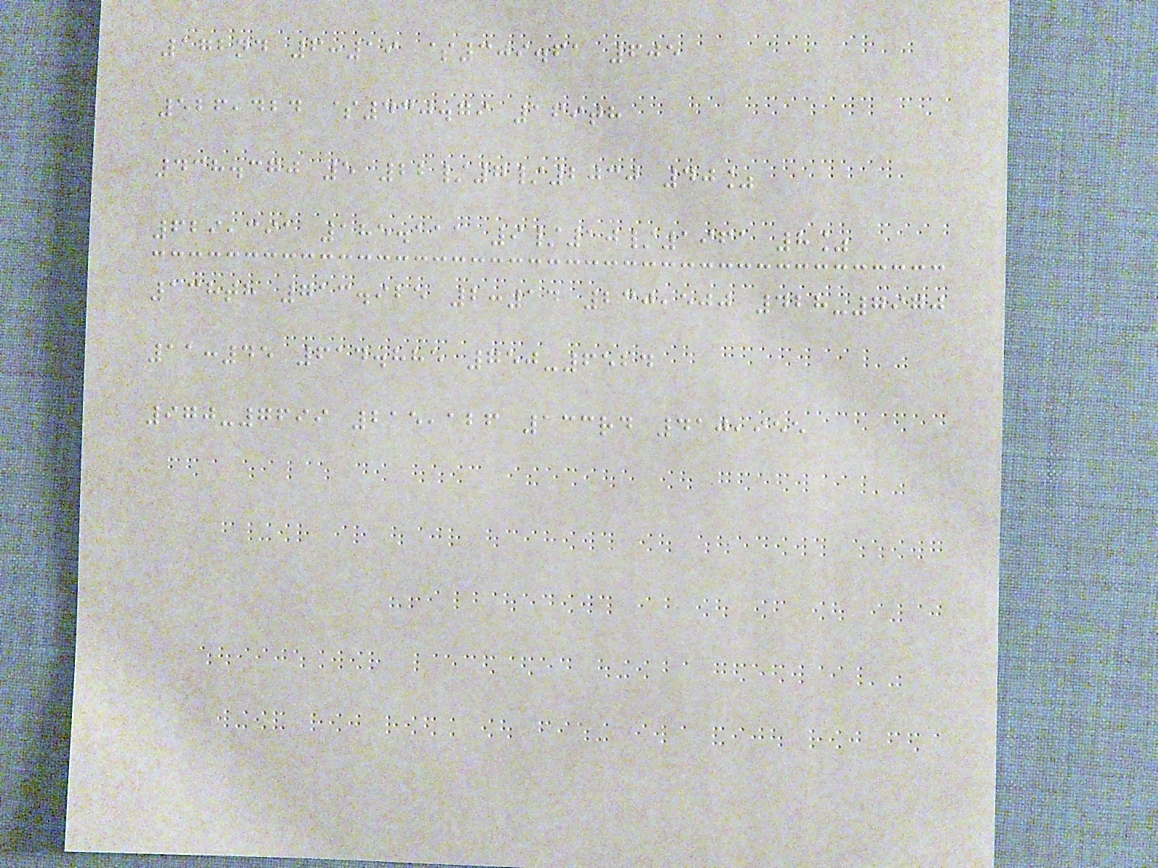172nd 6:19 $309.61 605
526,424 $430.79 169th
438.370 5 22/7/2030 40%
629,391 185.111 9/10/1961 8%
138th 713.925 2:14 230,500 428-7970
11:45 614.885 750-6524
970-7699 215,126 133rd 410,955
